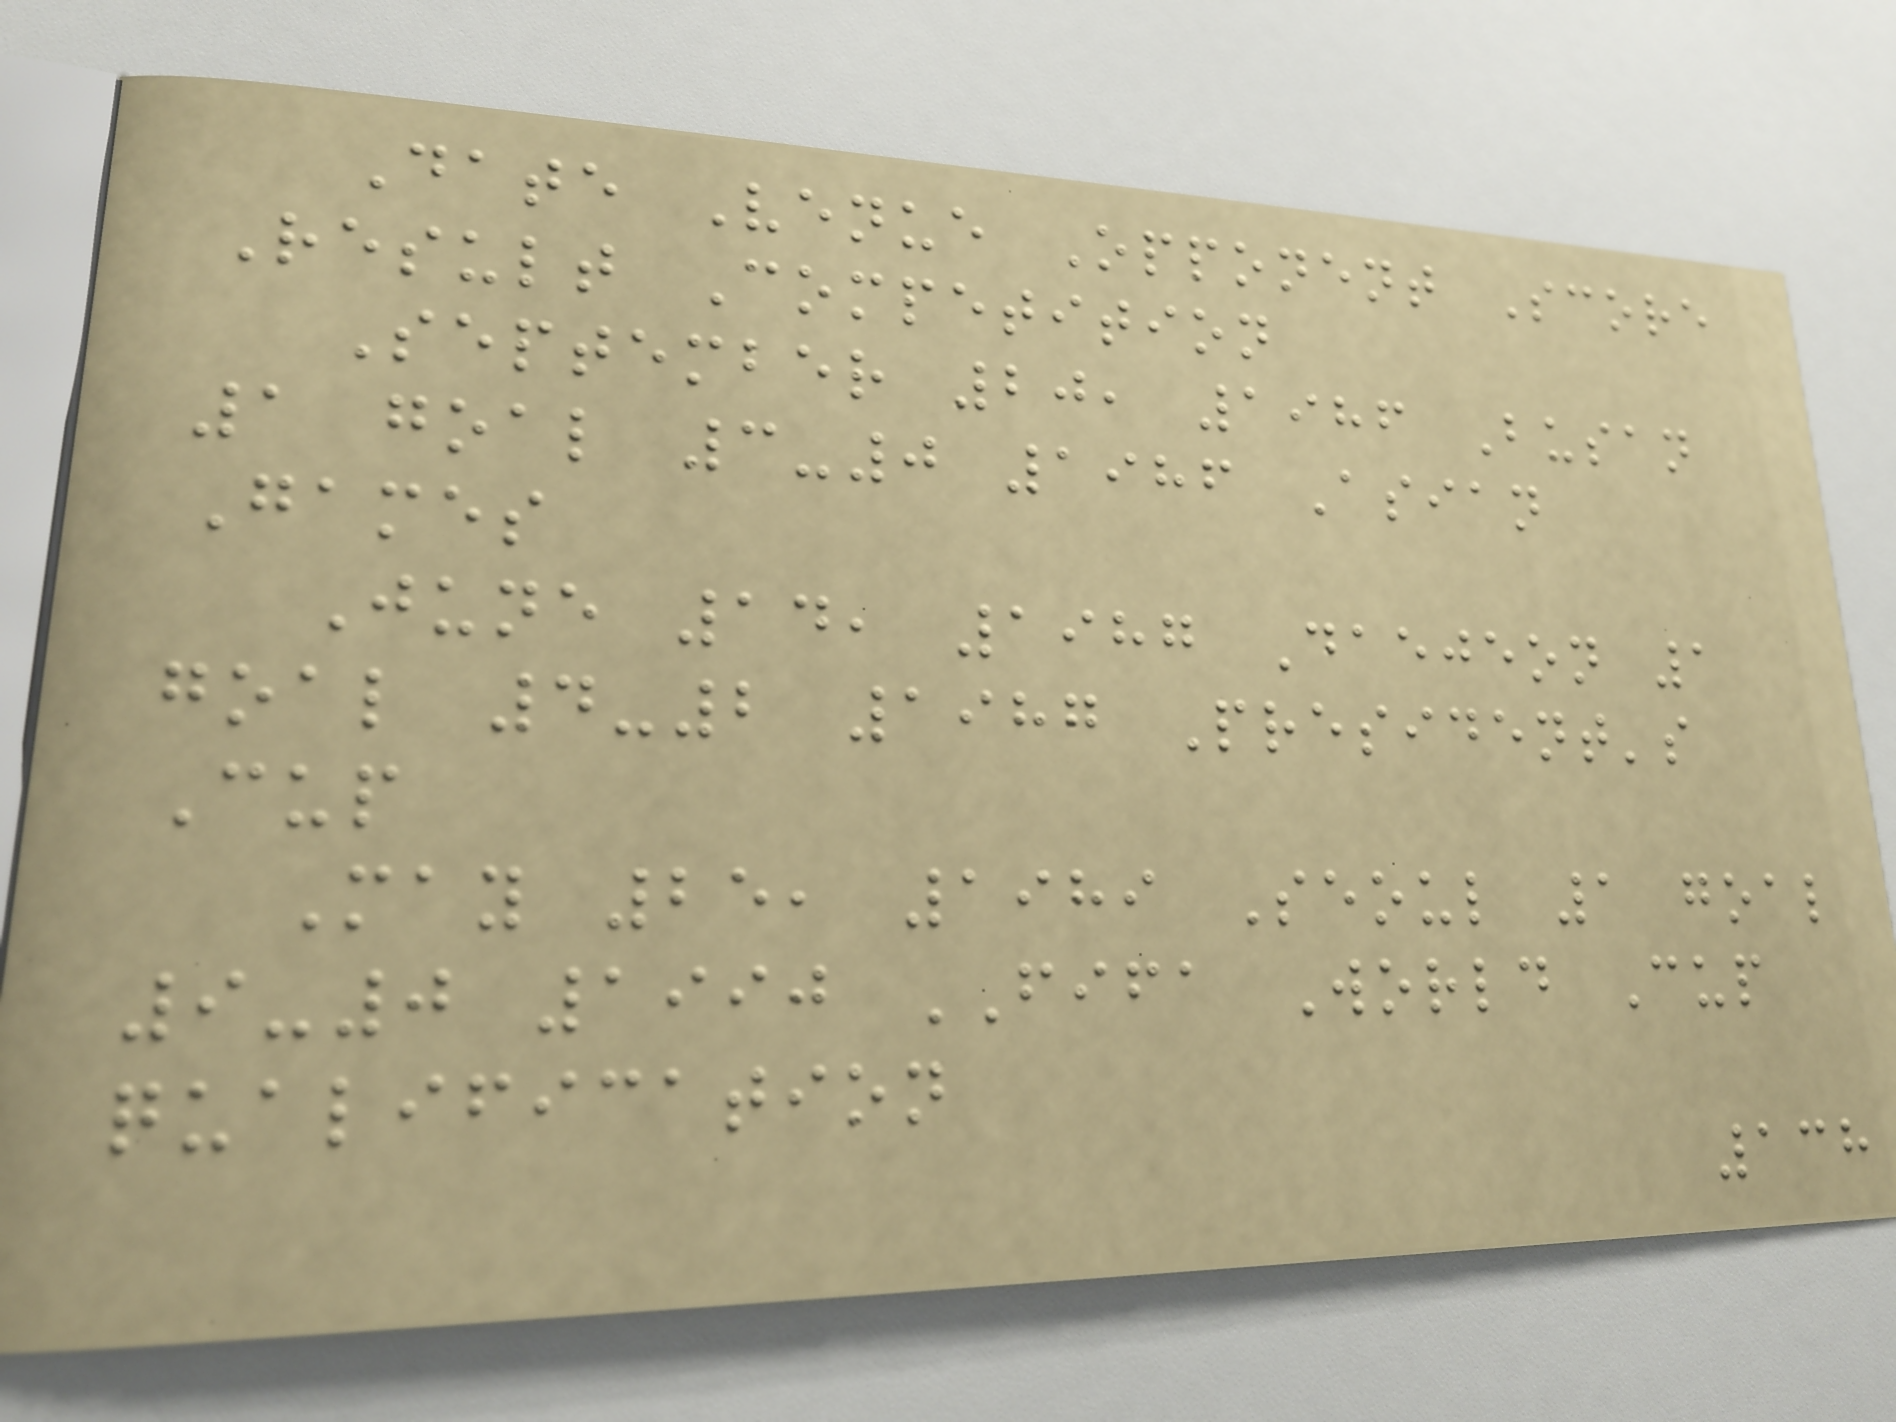Date Venue Opponent Score
Result Competition
September 20, 1986 Busan
1 goal 3-0 1986 Asian
Games
June 14, 1987 Daejeon 1
goal 4-2 1987 President's
Cup
May 25, 1989 Seoul 1 goal
9-0 1990 FIFA World Cup
qualification
138
